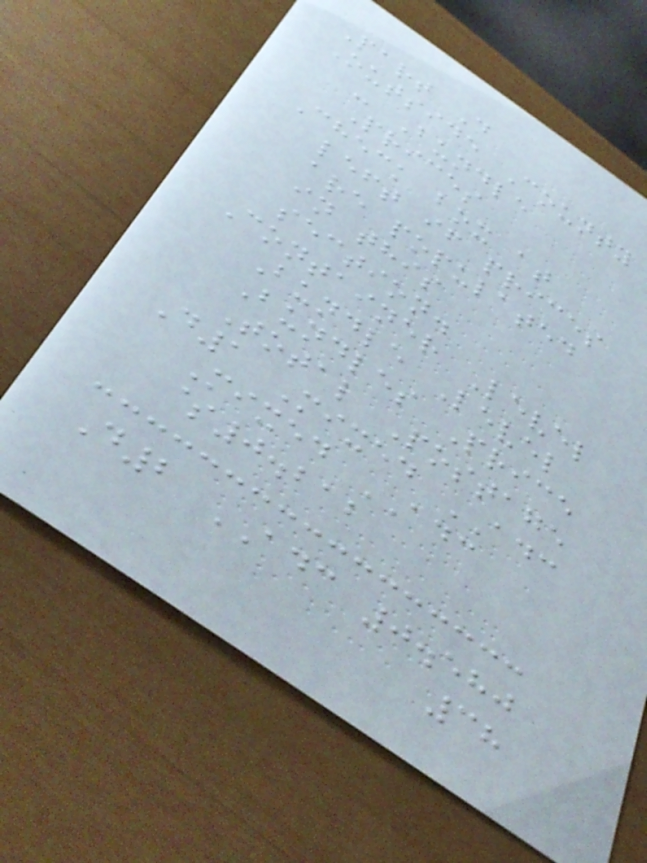Part D
Outside County
- Bundle
Prices
Check box at
left if prices
are populated
in this
section.
Container Level
Bundle Level
Bundles Price
Total Postage
D1 Mixed ADC
Mixed ADC
$0.212
D2 ADC 0.580
38
